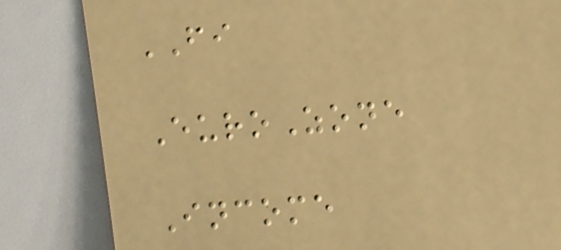FI
EuroZone
Income
